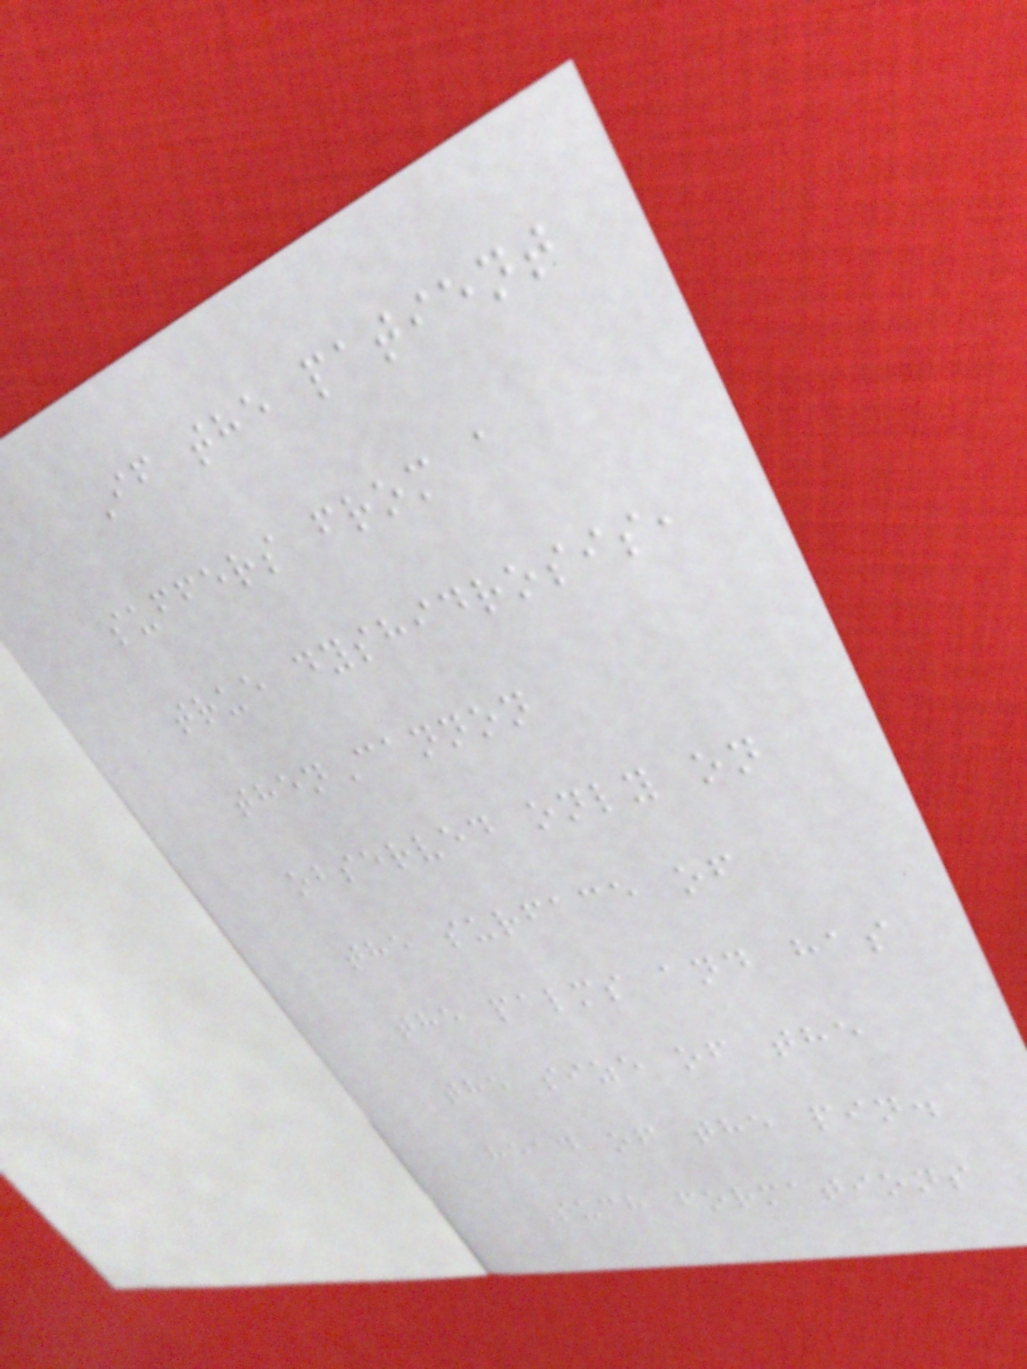If the patient
suffers from a
true dyshidrosis,
thenCannon
observed only on
the surface of
the palms and has
the size of the
head of the pin.
Such formations
